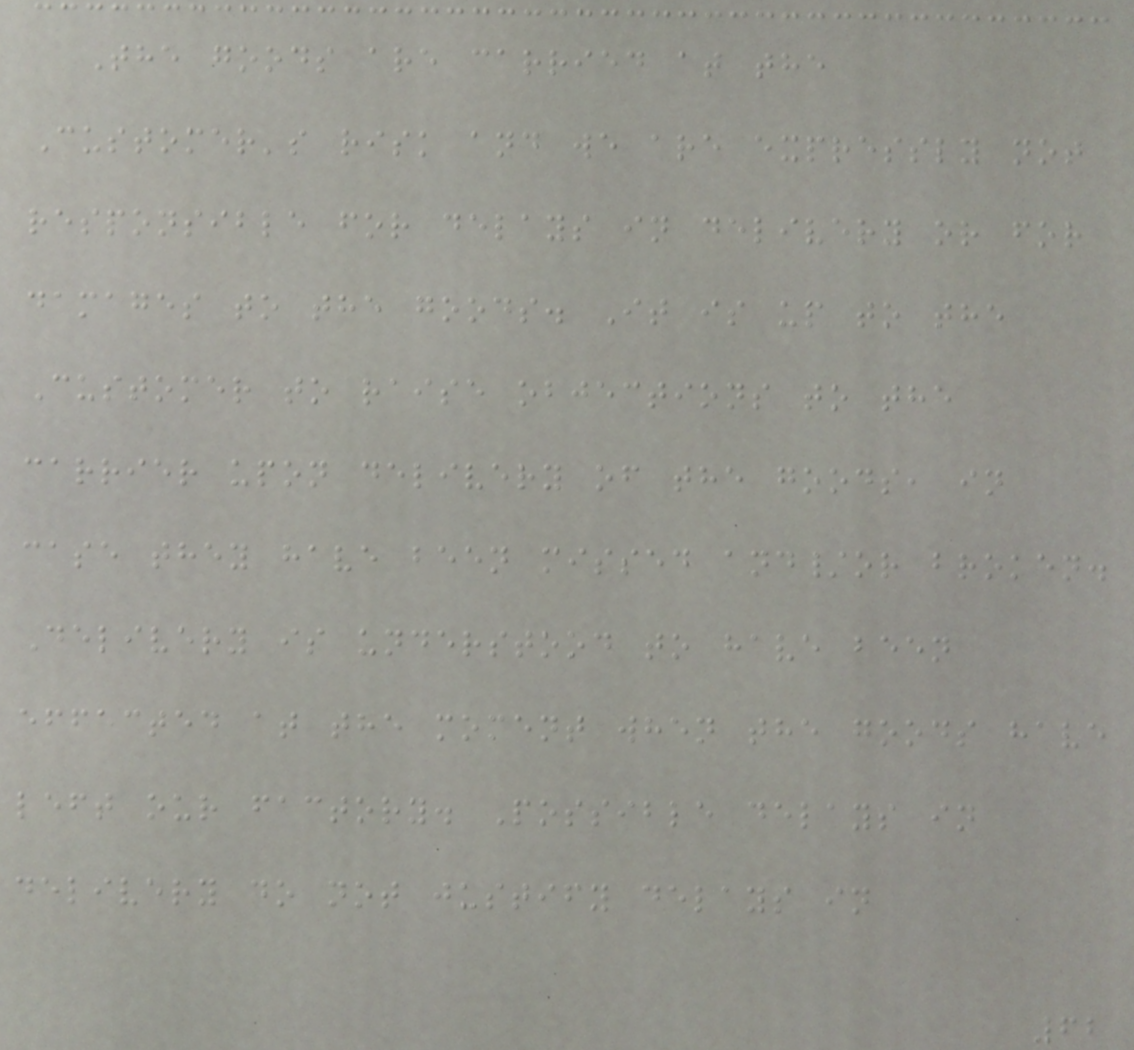The goods are carried at the
Customer's risk and we are expressly not
responsible for delays in delivery or for
damages to the goods. It is up to the
Customer to raise objections to the
carrier upon delivery of the goods, in
case they have been missed and/or broken.
Delivery is understood to have been
effected at the moment when the goods have
left our factory. Possible delays in
delivery do not justify delays in
62
